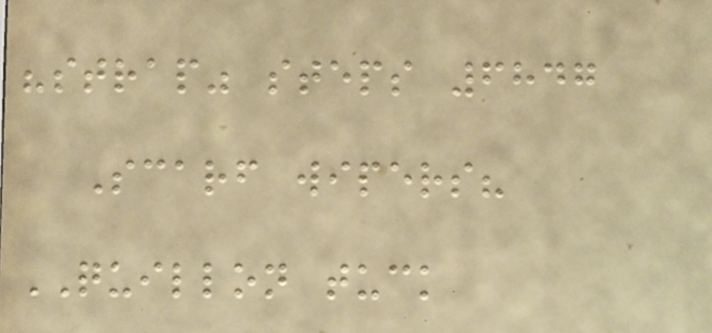"strap" steps 6847
Scarf wipers?
QUILLON tuck
